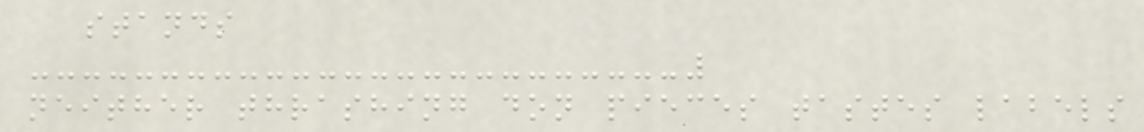stands
neither thrashing don pieces tastes labels
